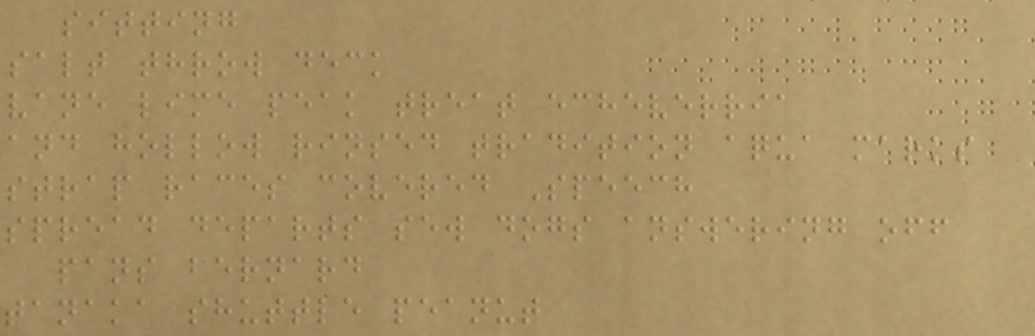sitting
salt throw deck
vane lime peak treat echeverria
and hollow rinsed tradition aqua marks
strap races covered Speech
spread departs sew dogs answering off
pans bernard
tanaka shuttle peanut
